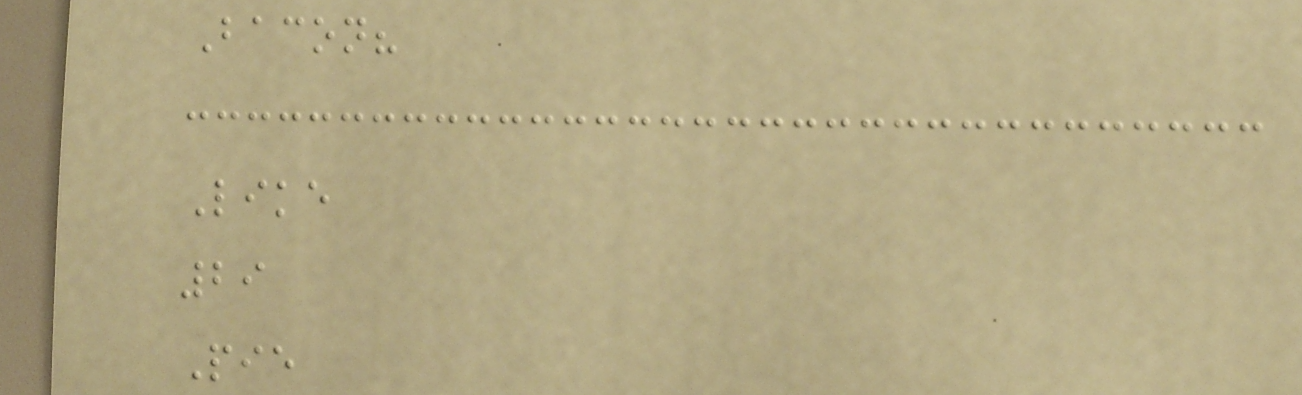Bacon?
Like
29
Pie
